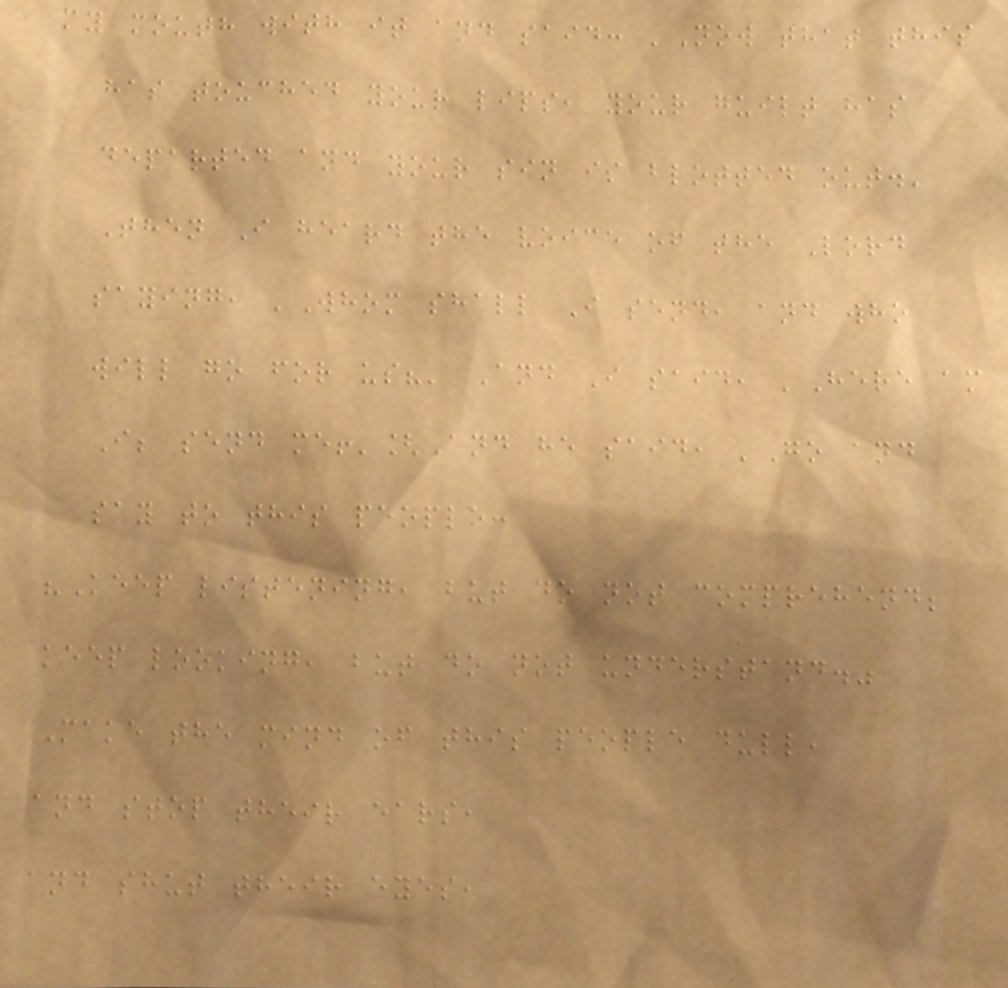my mouth with it and said: 'Now that this
has touched your lips, your guilt has
departed and your sin is blotted out.'
Then I heard the voice of the Lord
saying, 'Whom shall I send, and who
will go for us?' And I said, 'Here am
I; send me!'[And he said, 'Go and
say to this people:
"Keep listening, but do not comprehend;
keep looking, but do not understand."
Make the mind of this people dull,
and stop their ears,
and shut their eyes,
